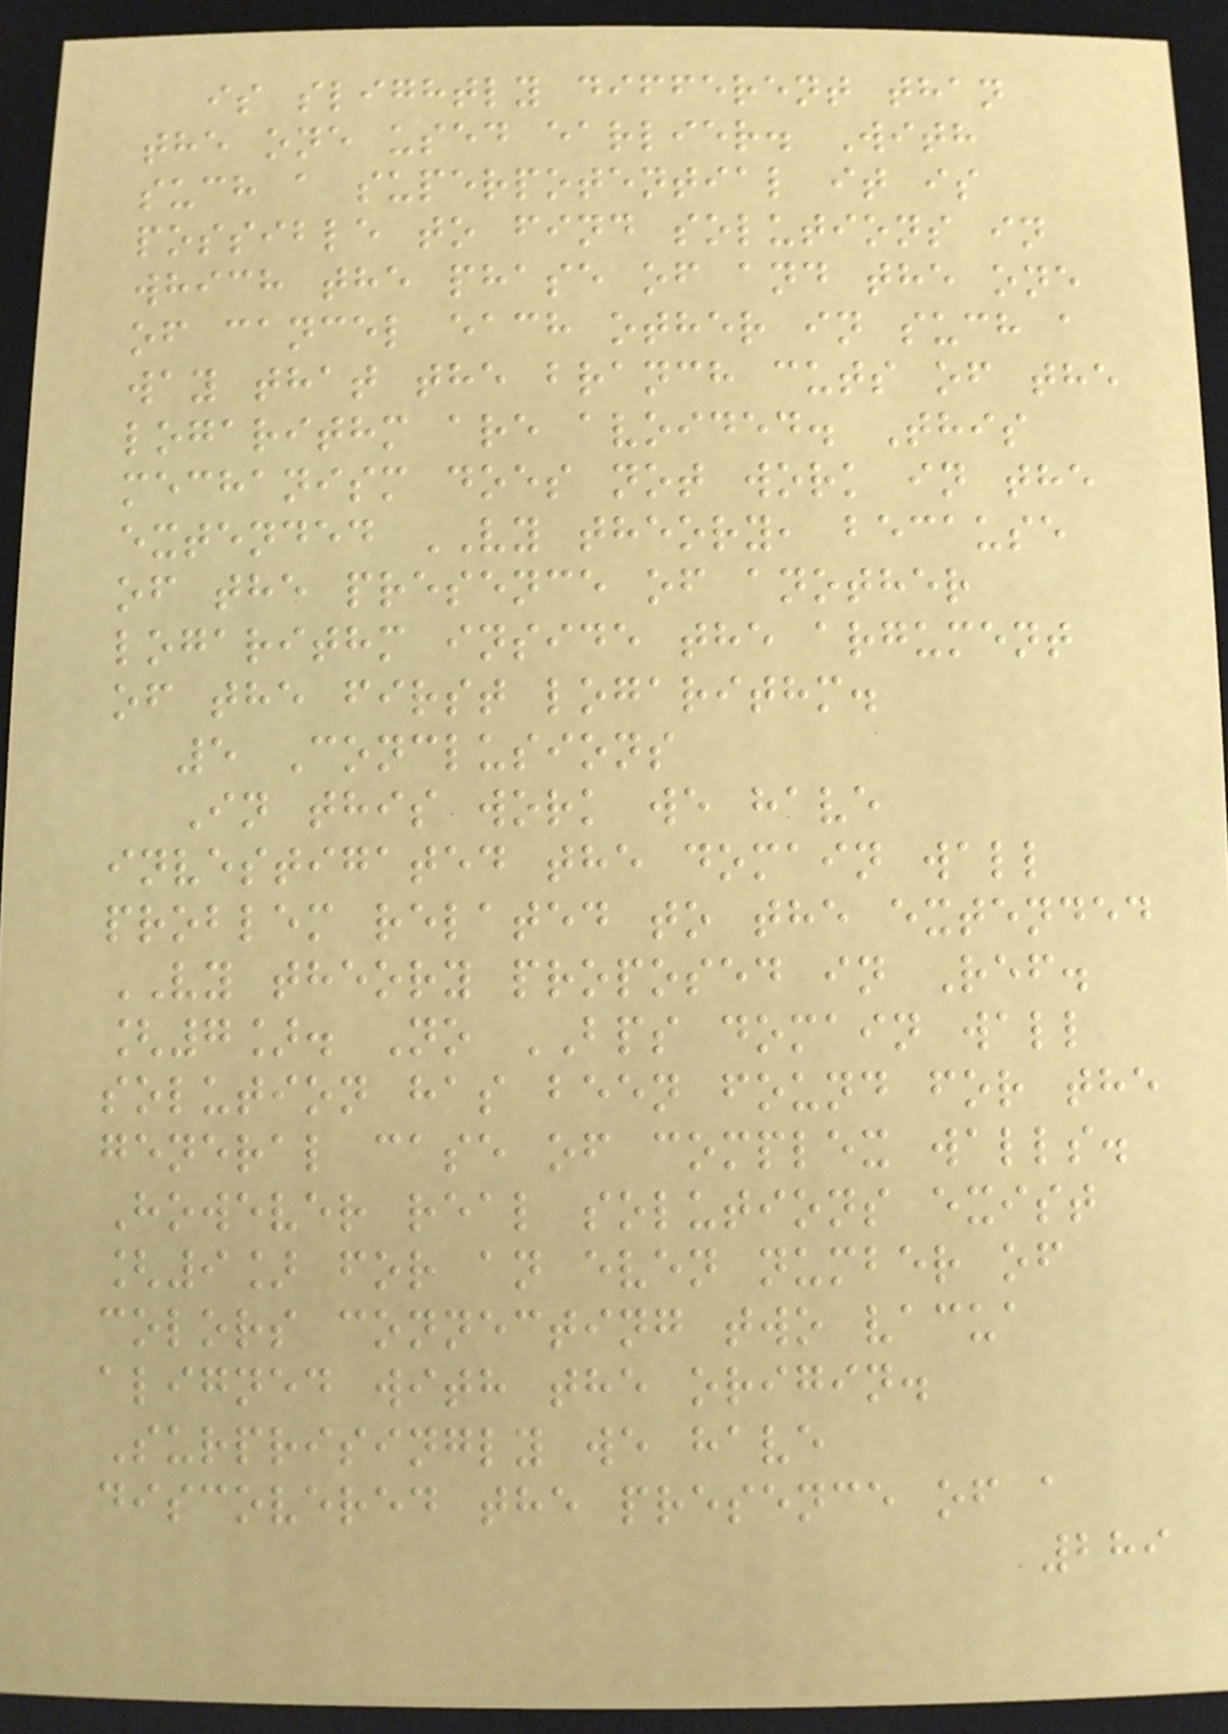is slightly different than
the one used earlier. With
such a superpotential it is
possible to find solutions in
which the phase of and the one
of cancel each other in such a
way that the branch cuts of the
logarithm are avoided. This
mechanism does not work in the
extended VY theory, because
of the presence of another
logarithm inside the argument
of the first logarithm.
5 Conclusions
In this work we have
investigated the domain wall
problem related to the extended
VY theory proposed in Ref.
[7]. No BPS domain wall
solution has been found for the
general case of complex walls.
However real solutions exist
[9] for an even number of
colors connecting two vacua
aligned with the origin.
Surprisingly we have
discovered the presence of a
289
